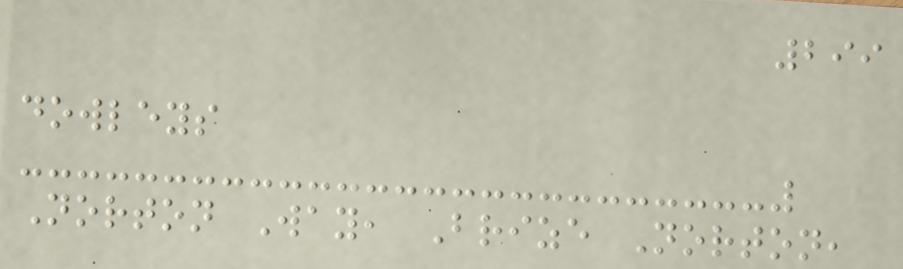299
dowleys
Norton Way, Brize Norton,
